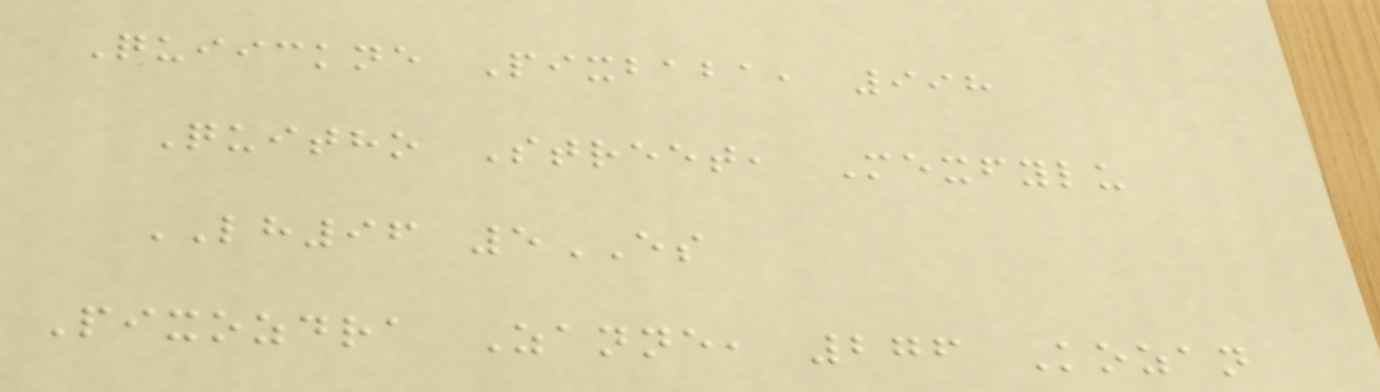Quiickne Pixbaba, 998
Quitho Street, Mexfylu
LH96 5ES
Pixozdra Zanne, 276 Kozan
